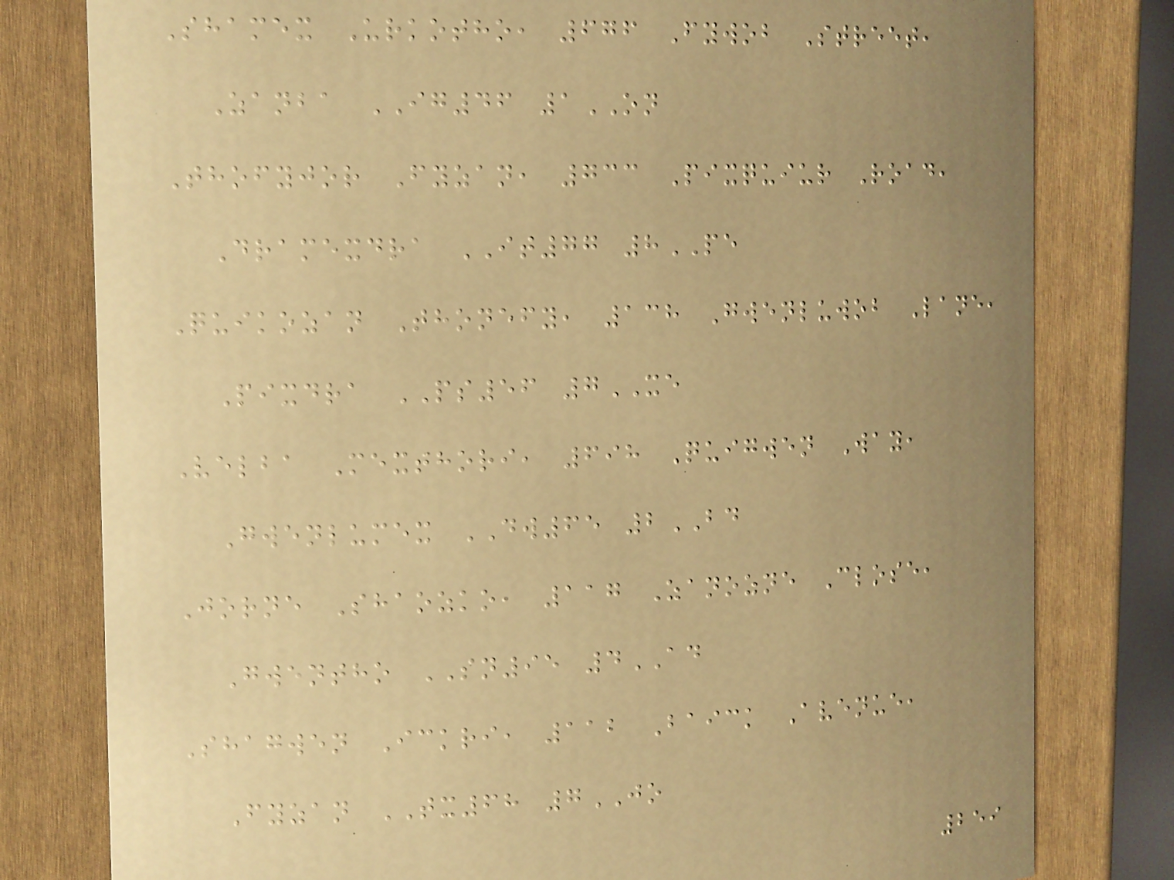Shamex Urkotho, 676 Fywob Street,
Zanba IG46 1ON
Thofyjor Fyzan, 733 Pixquiur Road,
Dramexdra IT77 8PE
Quikozan Thonefy, 138 Gwenluwob Lane,
Pixdra PS56 7XE
Velba Mexthori, 698 Quigwen Way,
Gwenlumex DW65 2BD
Jorne Shaozko, 117 Zanozne Close,
Gwentho SN95 4AD
Shagwen Ickri, 112 Baick Avenue,
Fyzan TX68 7JO
259
